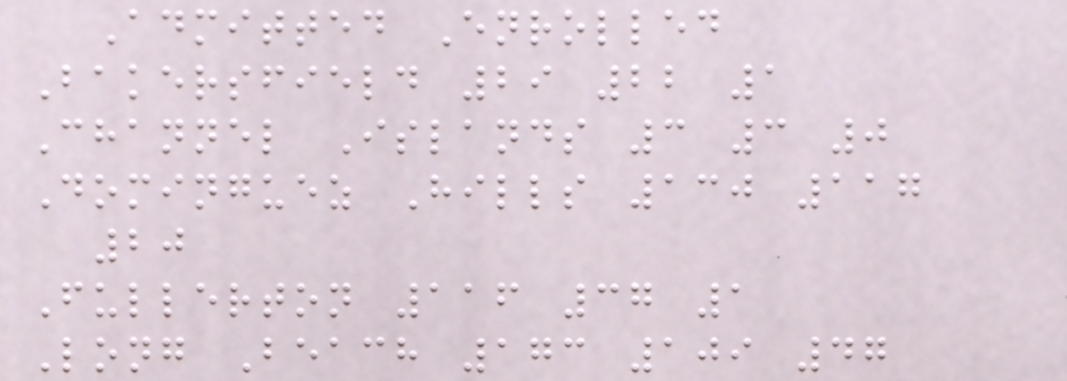Admitted Enrolled
Bakersfield 29 22 1
Channel Islands 3 3 0
Dominguez Hills 130 117
20
Fullerton 116 37 1
Long Beach 173 109 47
